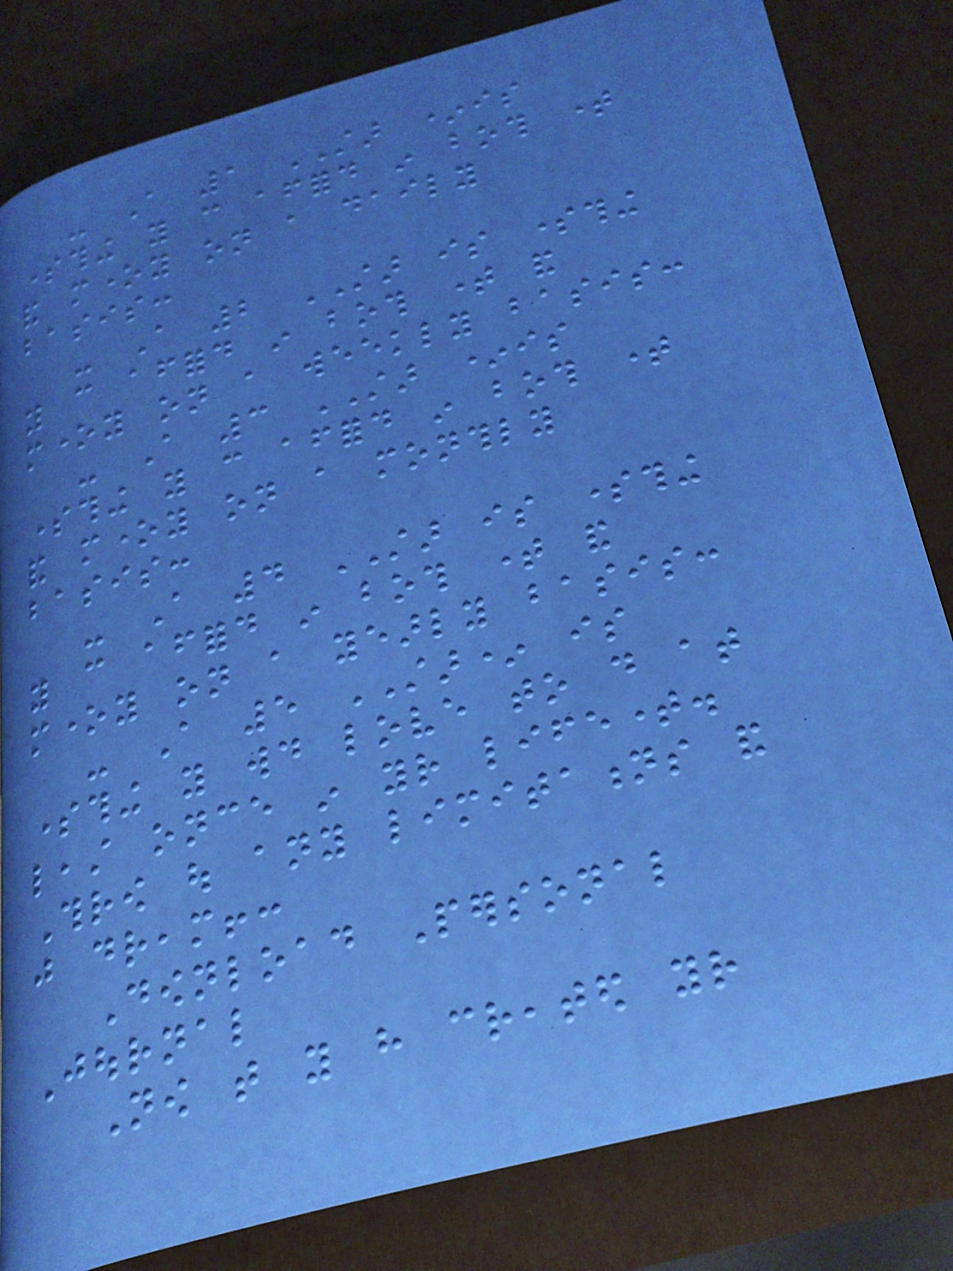- A 1 STAR *is
something you can afford in both time
and money on a daily
basis:
- A 2 STAR is something
you can afford in both time and
money on a weekly basis:
- A 3 STAR *is
something you can afford in both time
and money on a monthly
basis:
- A 4 STAR is something
you can afford in both time and
money on a yearly basis:
- A 5 STAR* is
something you would love to do at
least once in your lifetime.
Throw out any limitations and
just dream!:
Download Personal
Journal
Now that you have created your
